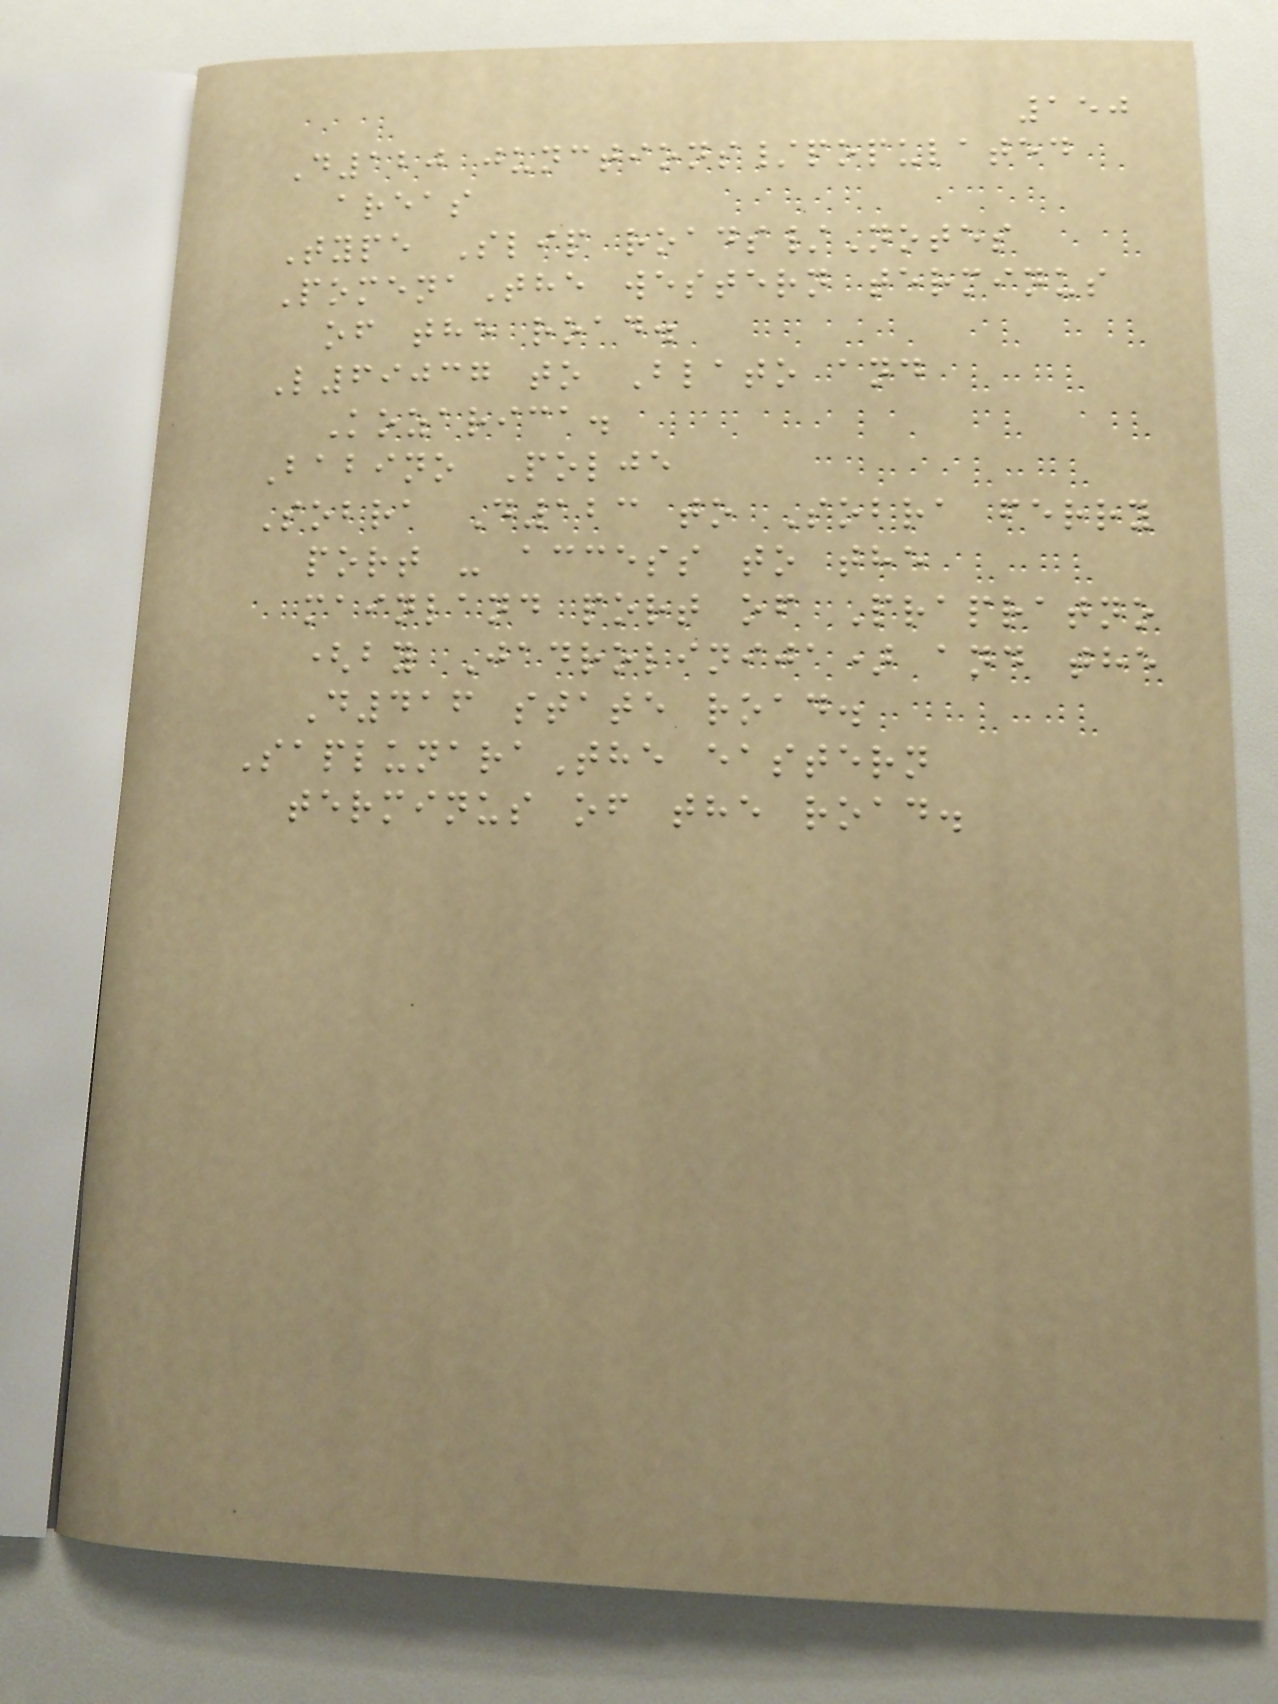150
D120 junctions/populated
areas
Type Slip roads/Notes
PomenaThe western terminus
of the road.
L69037 to Blato and
Kozarica.
Babino Polje
Sobra D123 to Sobra ferry
port - access to the
mainland port of Prapratno
(by Jadrolinija) and the
D416 state road.
SaplunaraThe eastern
terminus of the road.
